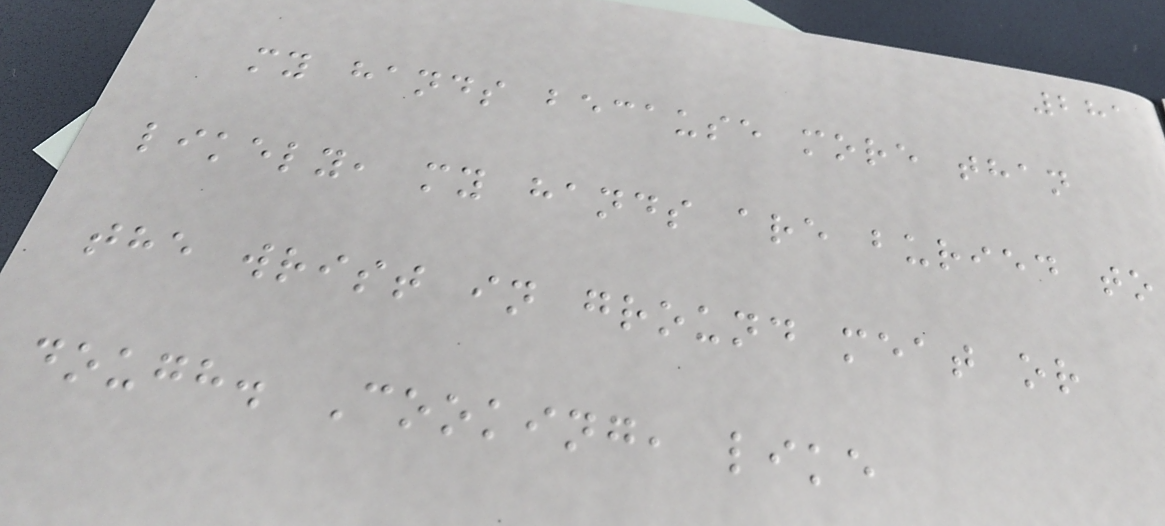281
my hands because more than
likely, my hands are buried to
the wrist in ground meat or
dough. Cooking, like
